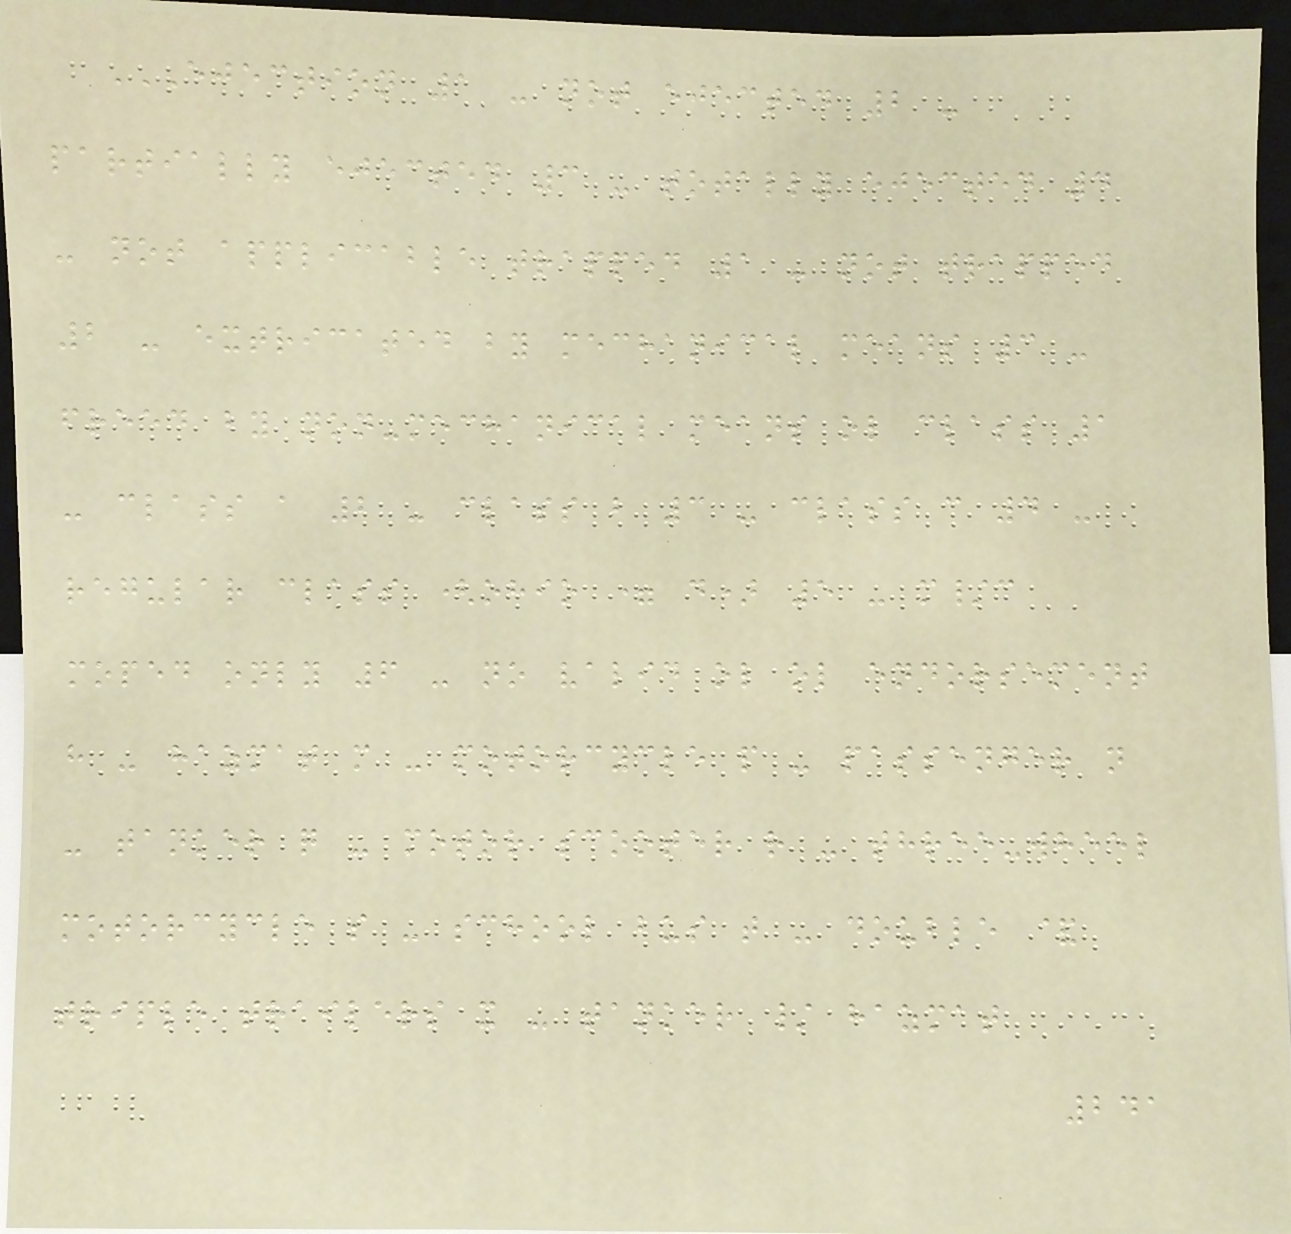EJECTION 1 - NOT EJECTED 2 -
PARTIALLY EJECTED 3 - TOTALLY EJECTED 4
- NOT APPLICABLE TRAPPED 1 - NOT TRAPPED
2 - EXTRICATED BY MECHANICAL MEANS 3 -
FREED BY NON-MECHANICAL MEANS OL CLASS 1
- CLASS A 2 - CLASS B 3 - CLASS C 4 -
REGULAR CLASS (OHIO = D) 5 - M/C
MOPED ONLY 6 - NO VALID OL OL ENDORSEMENT
H - HAZMAT M - MOTORCYCLE P - PASSENGER N
- TANKER Q - MOTOR SCOOTER R - THREE-WHEEL
MOTORCYCLE S - SCHOOL BUS T - DOUBLE &
TRIPLE TRAILERS X - TANKER / HAZMAT
241
